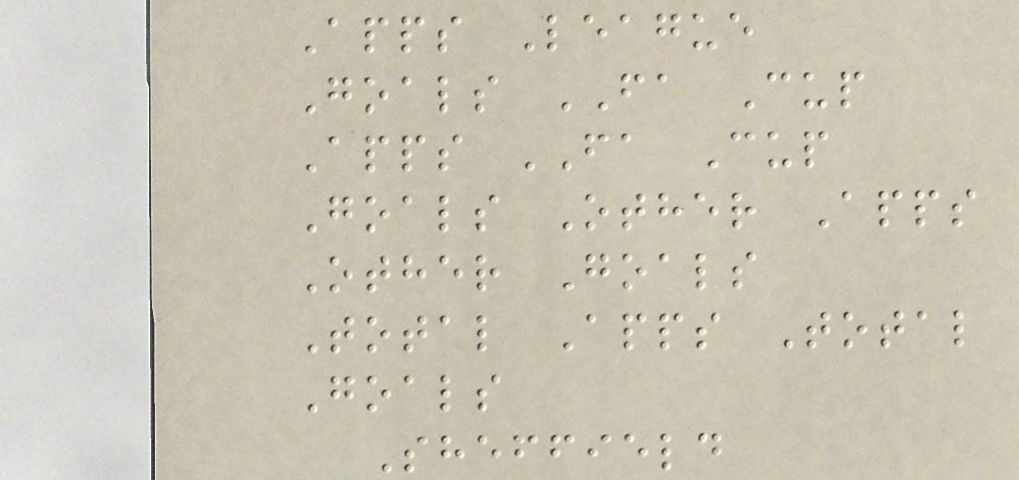Apps League
Goals FA Cup
Apps FA Cup
Goals Other Apps
Other Goals
Total Apps Total
Goals
Sheffield
